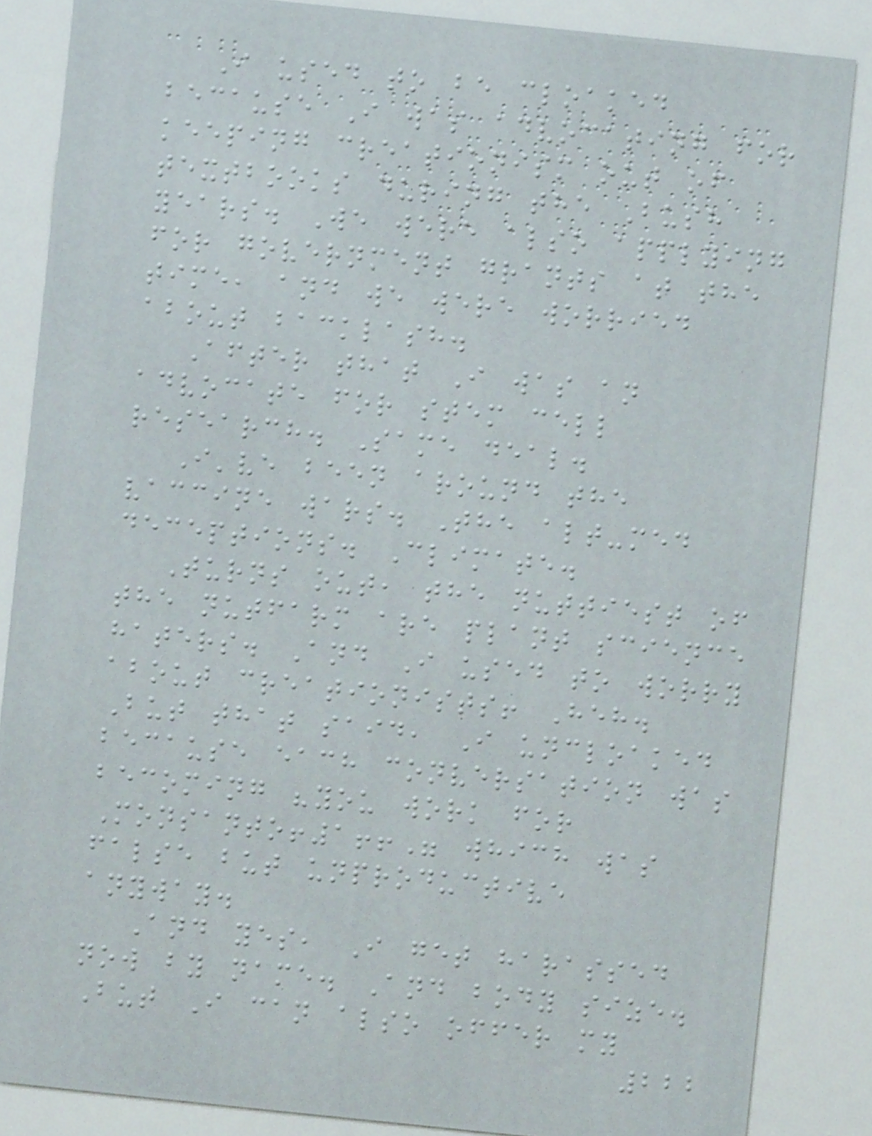I used to be cloaked
because I was advocating for
keeping creationism out of
textbooks during the Bush
years. We were also applying
for government grants at the
time, and we were worried
about backlash.
After that I was an
advocate for stem cell
research. Same deal.
I've been around the
vaccine wars. The alt-med
deceptions. Climate.
Turns out, the nuttiest of
the nutfarm are plant science
haters. And I used to worry
about creationists! Heh.
But that said, I uncloaked
because each conversation was
becoming "you work for
Monsanto!1!!" which was
false but unproductive
anyway.
And yes, I get harassed
now by name. And body size.
But I can also offer my
222
